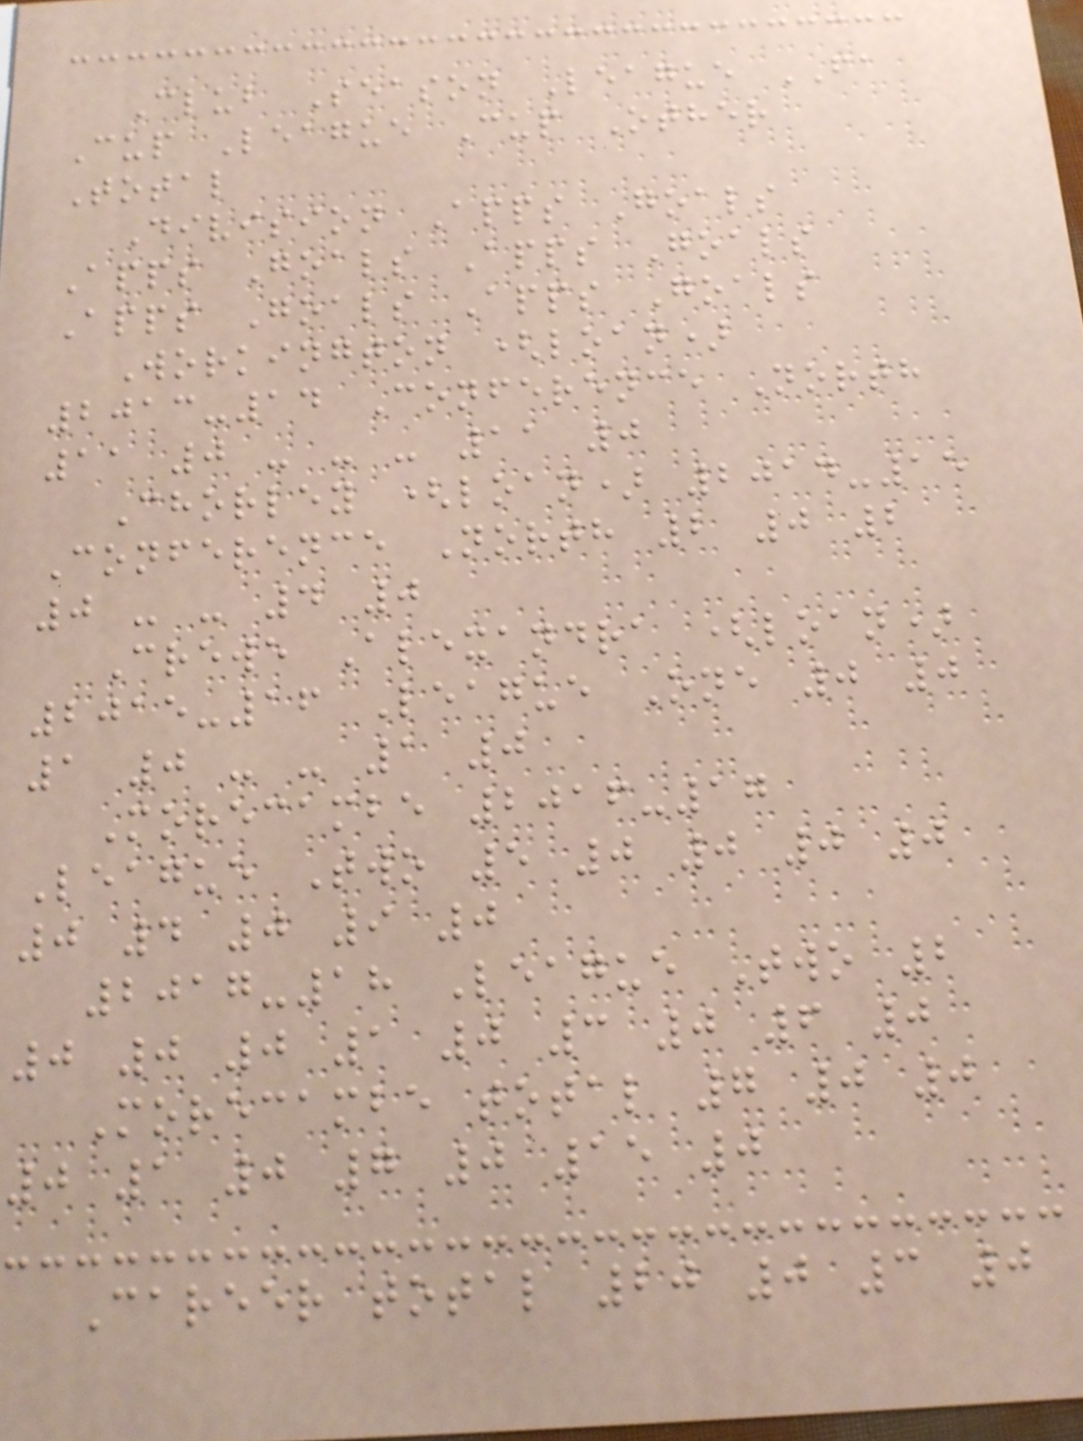Club Season League FA
Cup League Cup Other
Total
Division Apps Goals
Apps Goals Apps Goals
Apps Goals Apps Goals
Workington (loan)
2013-14 Conference North
11 0 - - - 11 0
Chorley (loan) 2014-15
Conference North 2 0 2
0 - - 4 0
Crewe Alexandra (loan)
2015-16 League One 0 0
1 0 - - 1 0
Morecambe 2016-17
League Two 5 0 0 0 0
0 4 0 9 0
2017-18 League Two 2
0 0 0 1 0 3 0 6 0
Morecambe total 7 0 0
0 1 0 7 0 15 0
Career total 20 0 3 0
